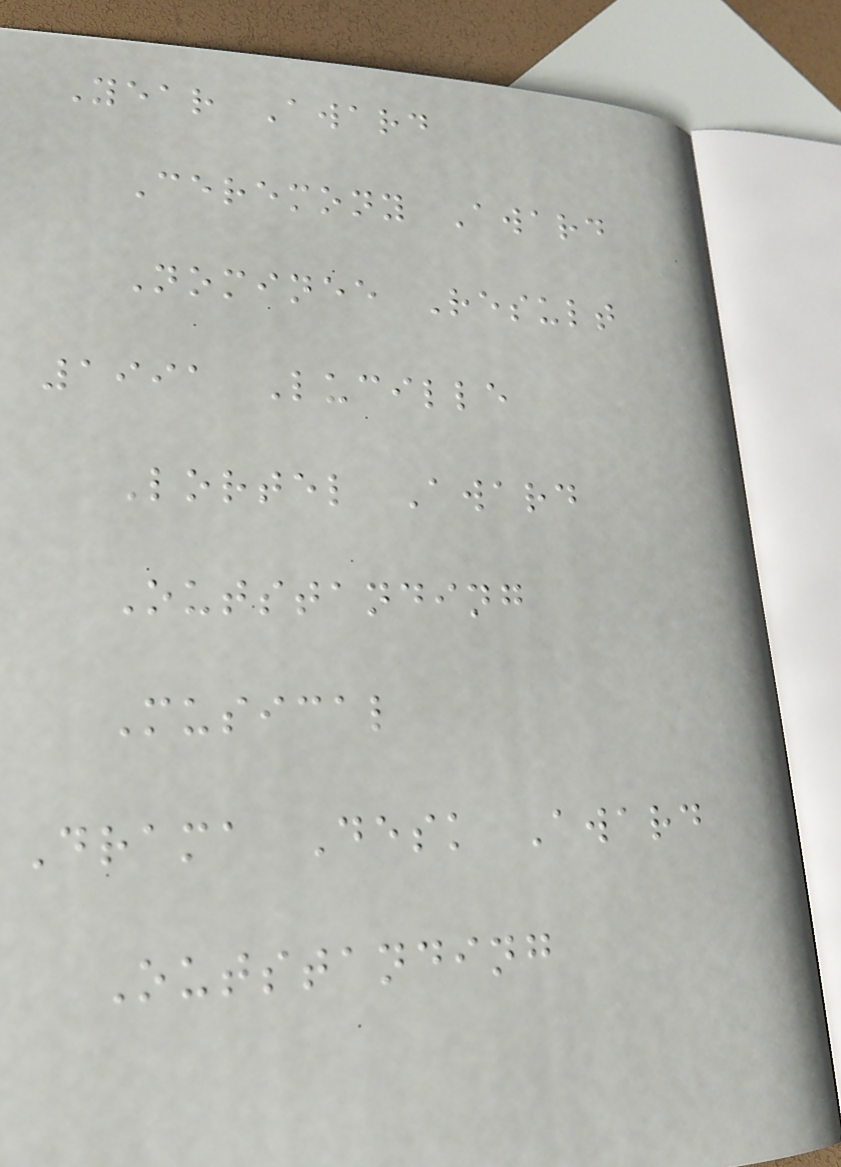Year Award
Ceremony Award
Nominee Result
1991 Lucille
Lortel Award
Outstanding
Musical
Drama Desk Award
Outstanding
